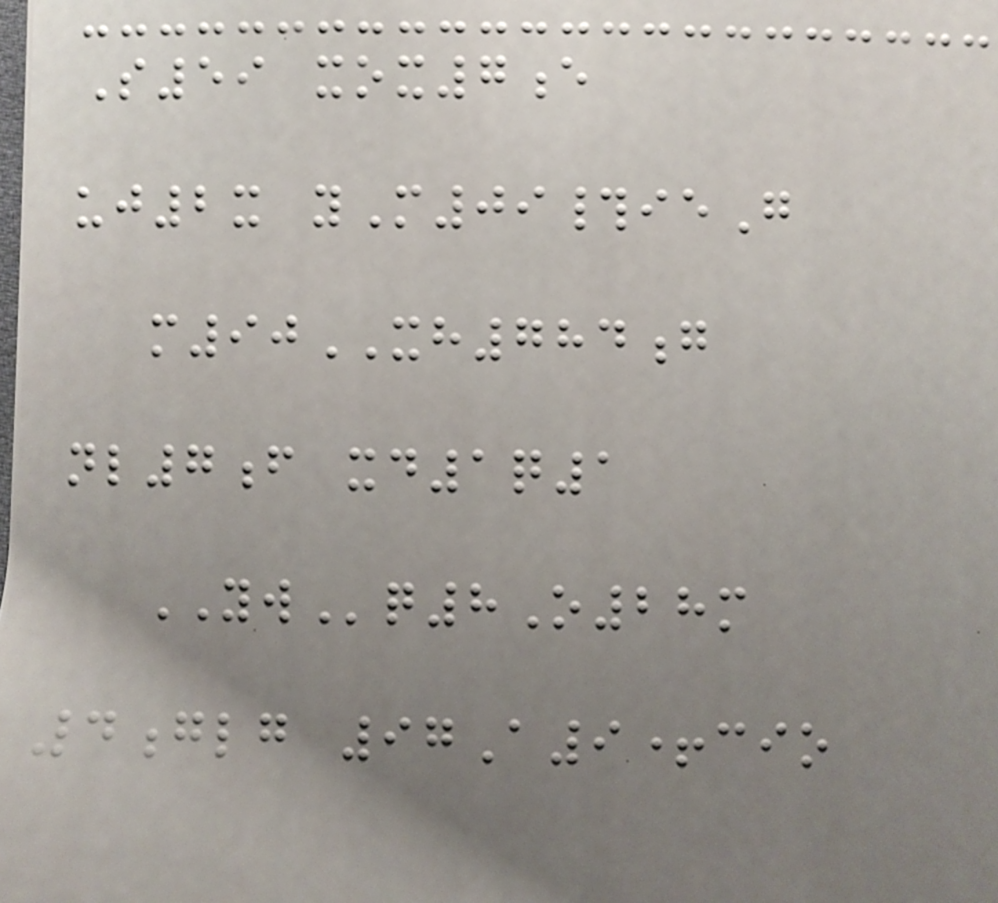S59 xox7e
uj2x yM09#ieG
m90XH784g
nl7f xd1q1
YWq8O28m
4glg 97A9+cio
